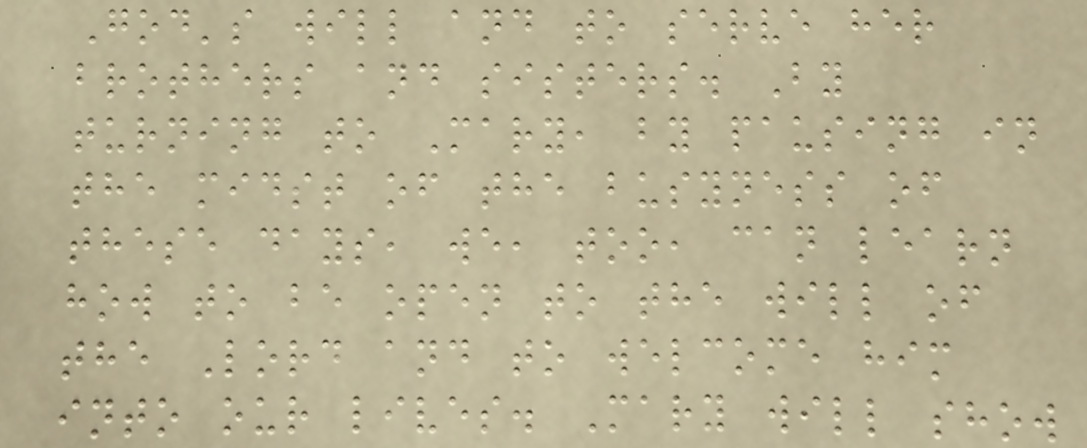God's will and to serve her
brothers and sisters. By
turning to Mary, by pausing in
the midst of the busyness of
these days, we, too, can learn
how to be open to the will of
the Lord and to welcome him
into our lives. Mary will show
